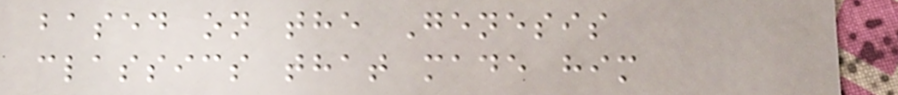based on the Genesis
classics that made him
